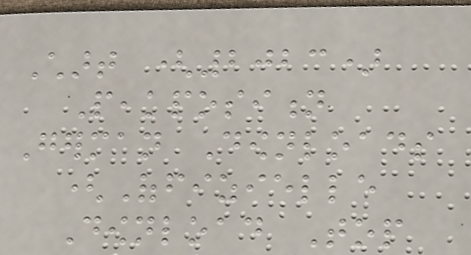Chart (2023)
Peakposition
German Downloads
(Offizielle
Download Top
